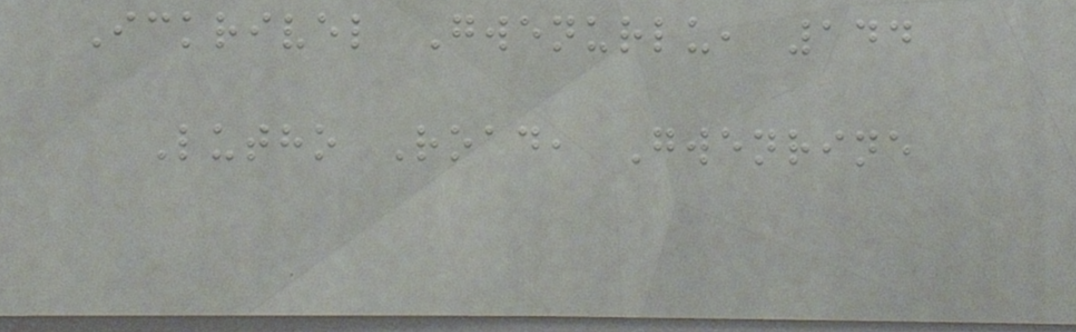Ickrivel Gwenurlu, 144
Lutho Road, Gwenrine
